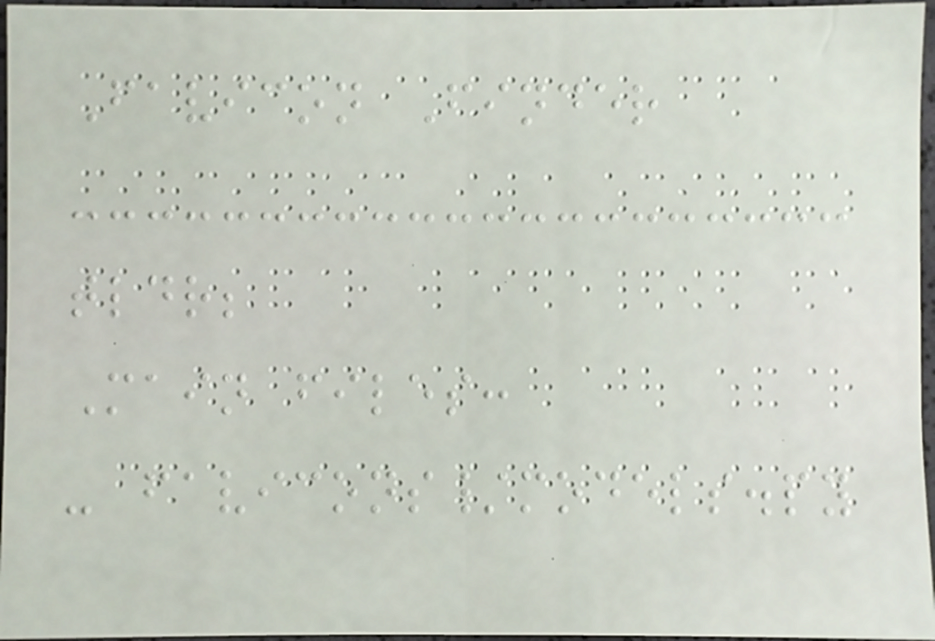Favicon Finder
tldr;
Main files:
- favicons/models.py
